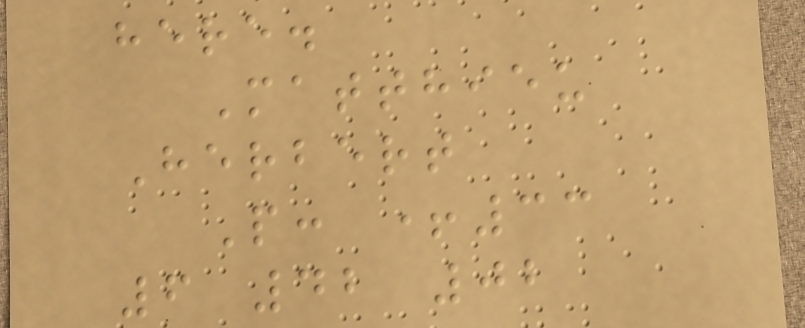here.
Matthieu
Herbert
P: +33
6 42 02
